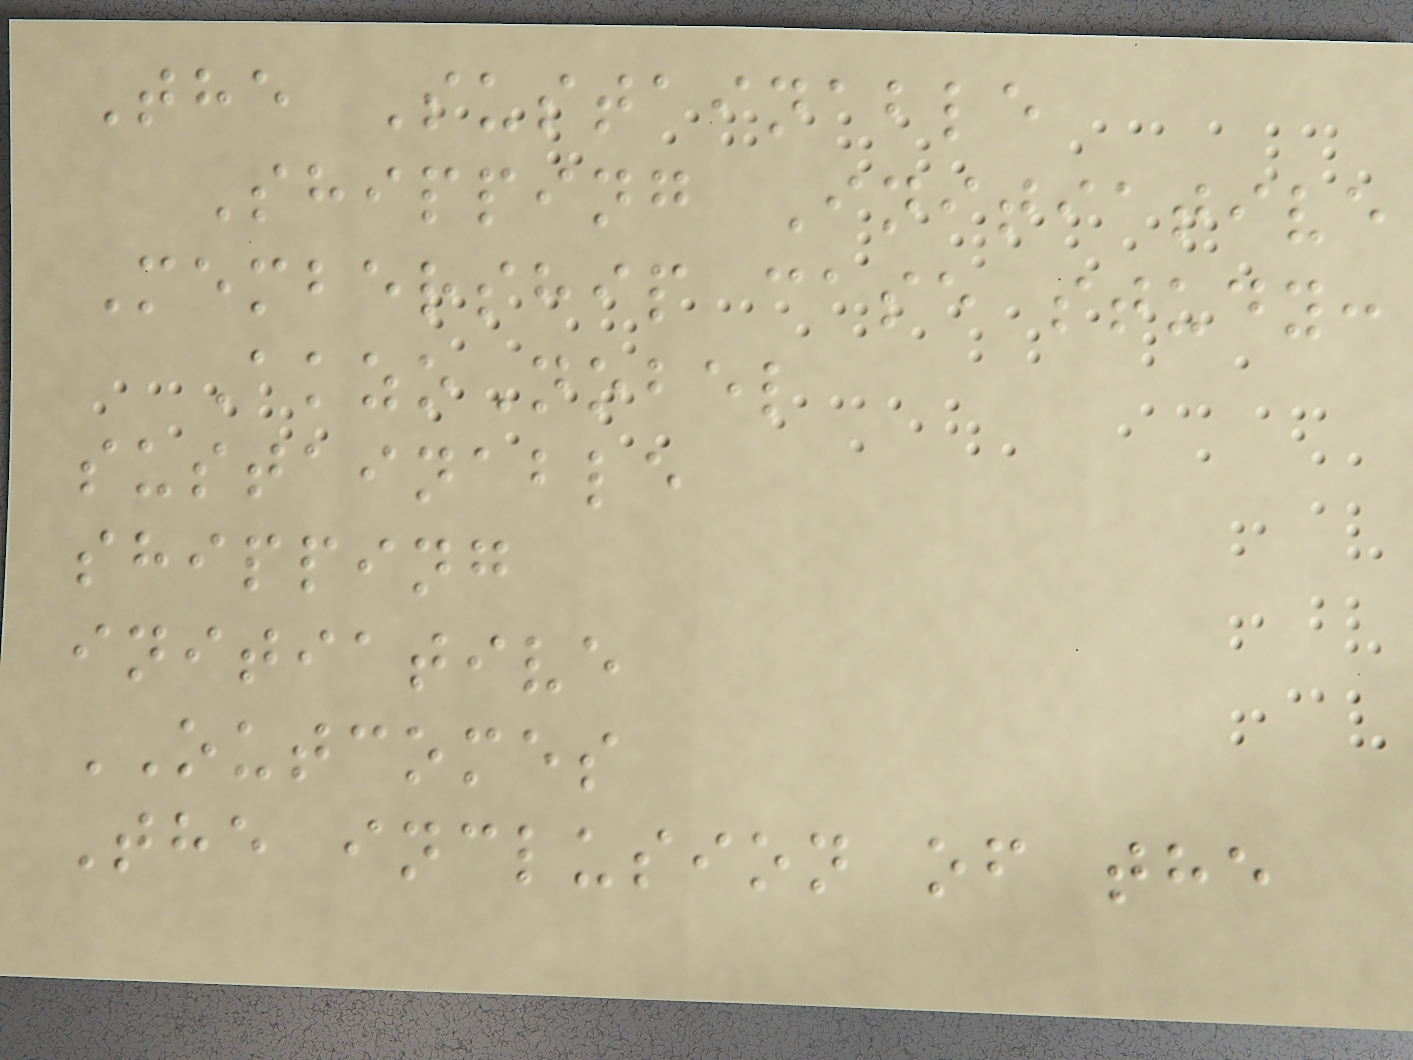The Sustainable
Shipping Initiative
Membership case study:
AkzoNobel
sustainable
shipping
initiative
OUTCOMES
The inclusion of the
